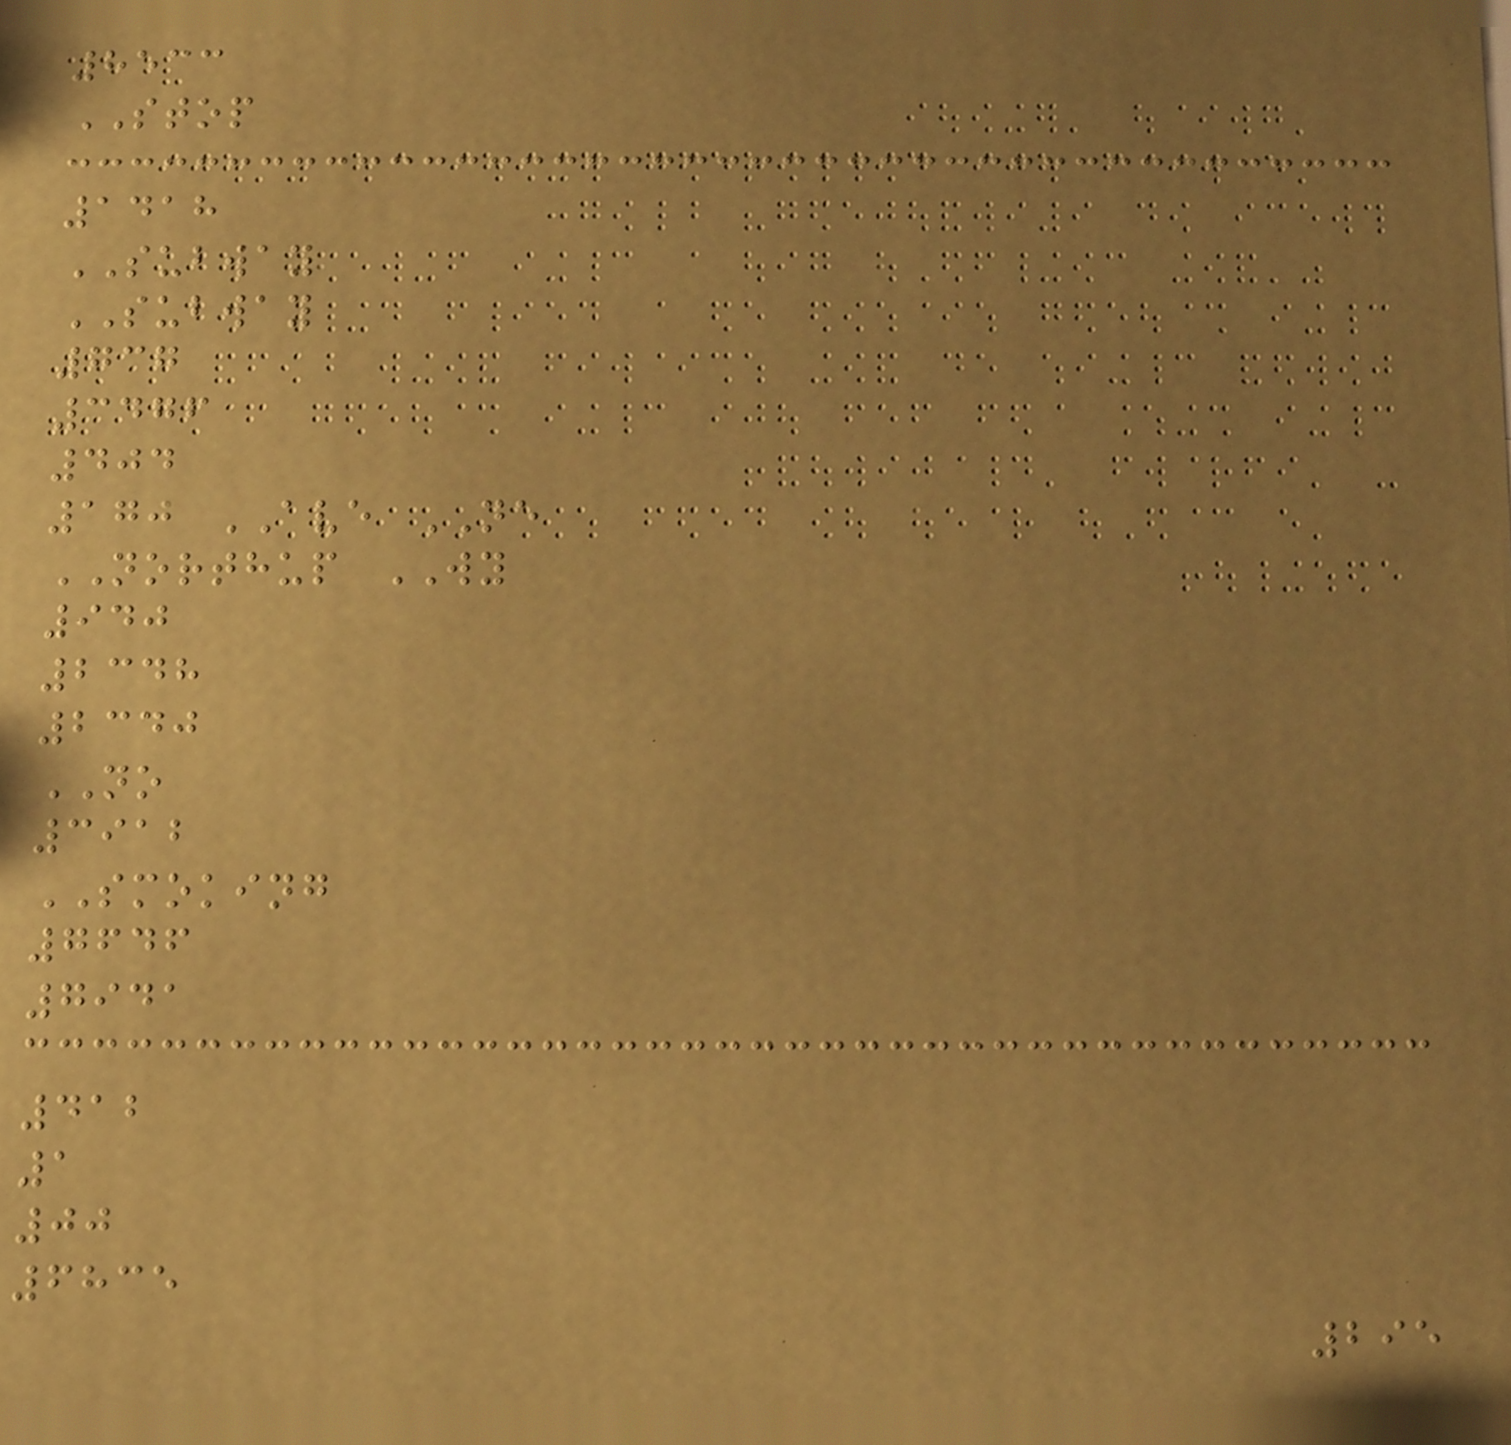8533
STOP
1418
SUBWAY
SUBWAY
737
3476
404
170 AVE NE
NORTHUP WY
940
2348
2340
NO
3912
SMOKING
7646
7941
412
1
00
6835
295
